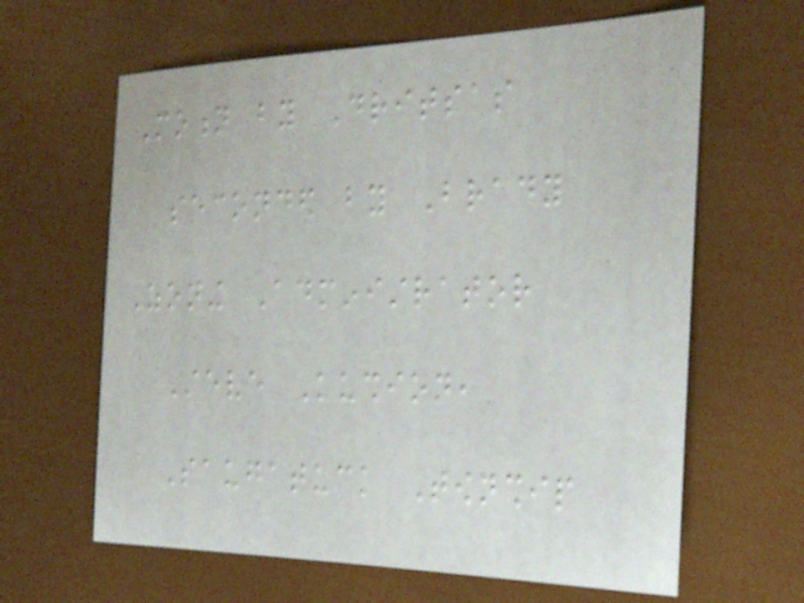Motion by Dritsas
seconded by Brady
Zoning Administrator
Steve Kushion,
Saugatuck Township
